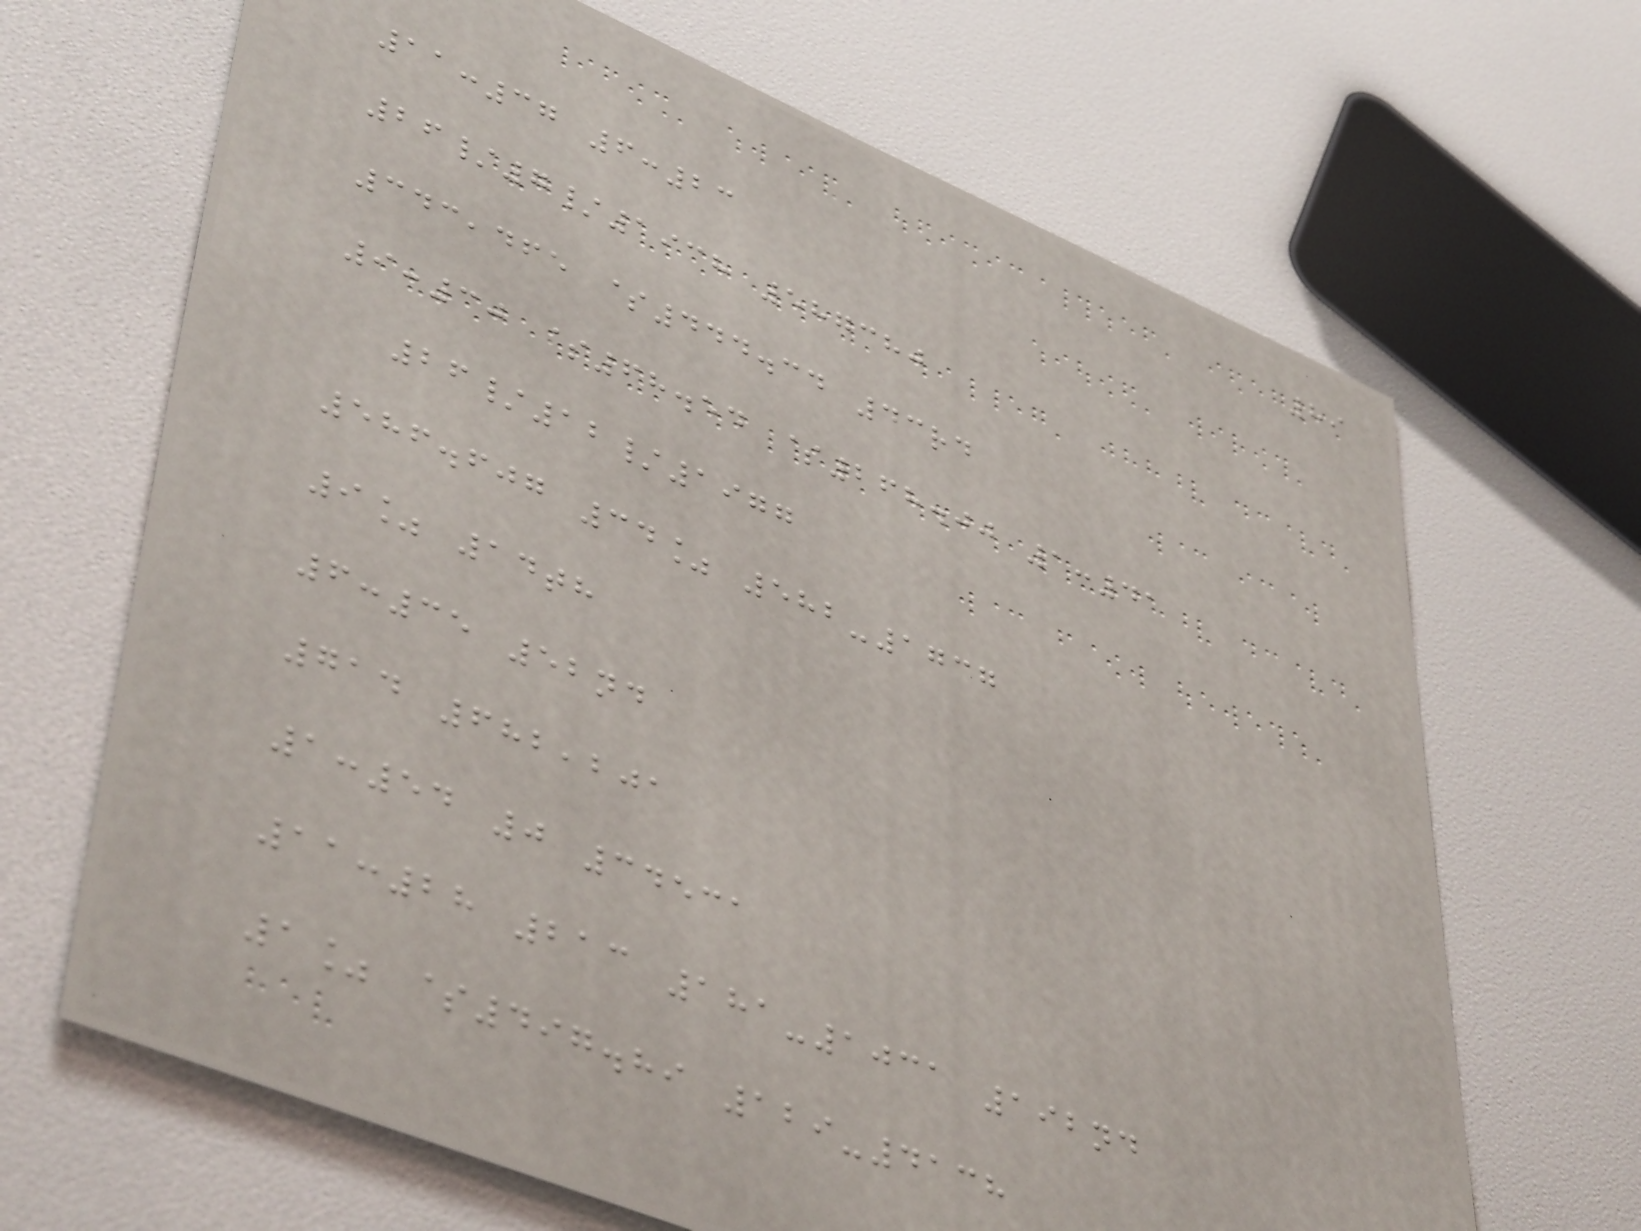89
11:37 6:23
26/7/1938 587380
343,465 $444.34 43rd
9:30 $68.54 $268.00 1:41
26/12/1977
586.607 34% 582-1737
9% 14th
6:35 52nd
714 682,201
1:54 0 34531
11:28 213 181-1031 192nd
1% $497.89 129-4138
